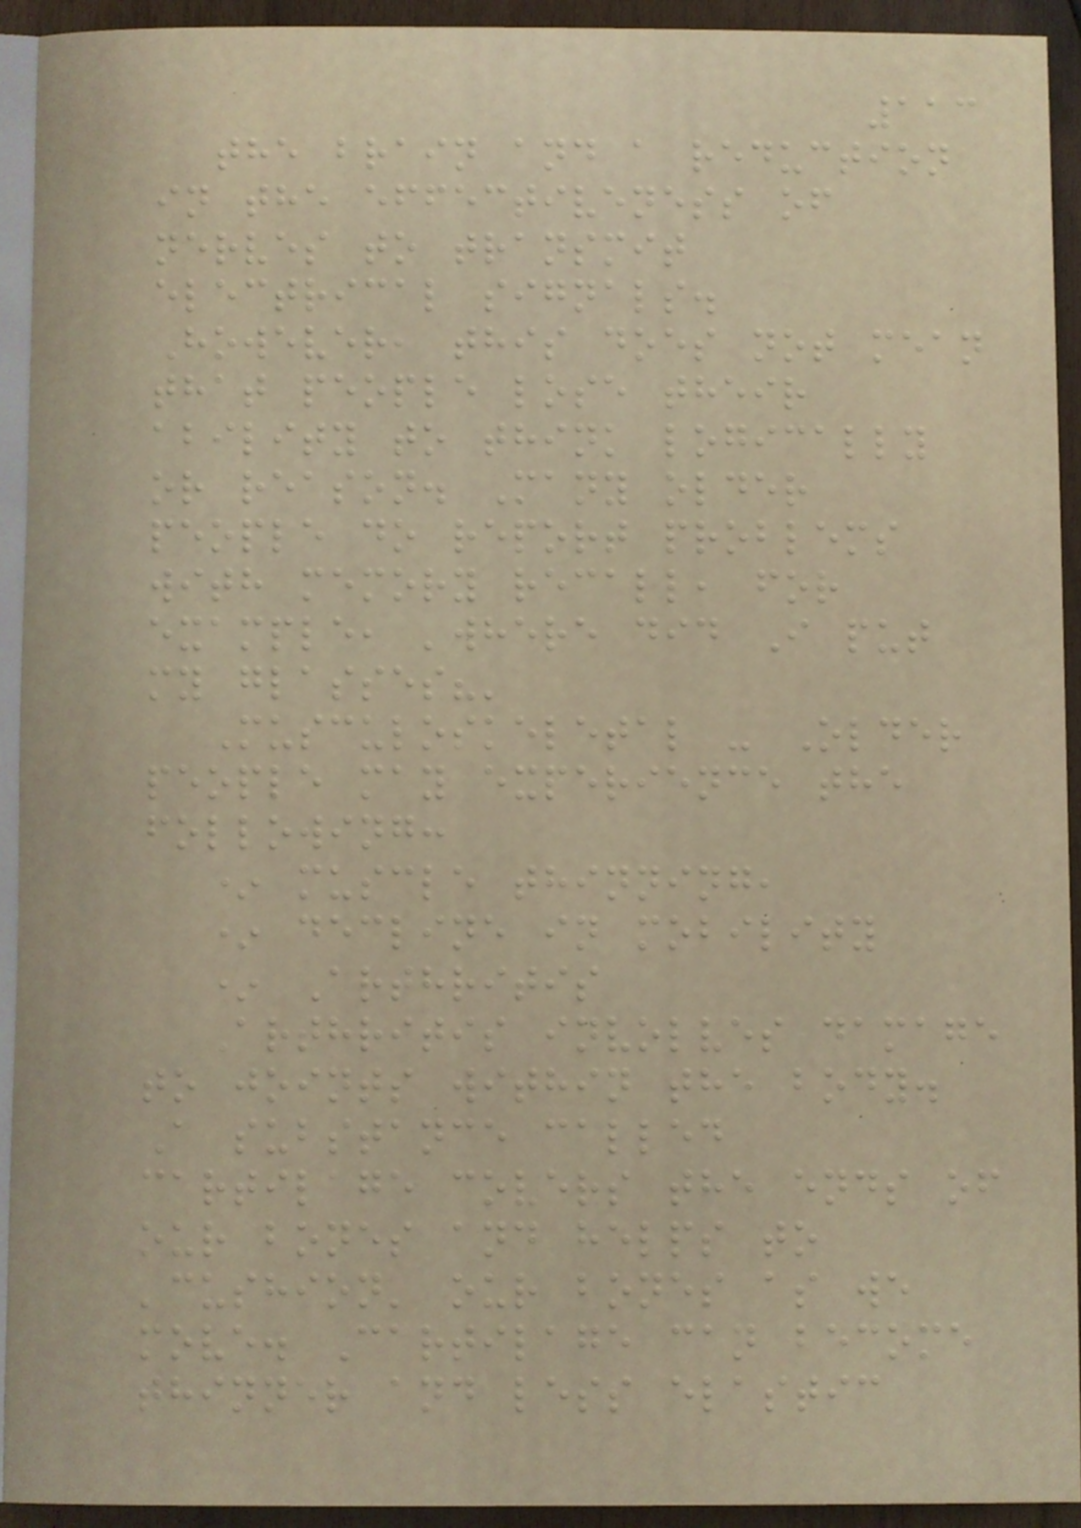113
the brain and a reduction
in the effectiveness of
nerves to transmit
electrical signals.
However, this does not mean
that people lose their
ability to think logically
or reason. Many older
people do report problems
with memory recall, for
example, 'where did I put
my glasses?'
Musculoskeletal - Older
people may experience the
following:
* muscle thinning,
* decline in mobility
* Arthritis
Arthritis involves damage
to joints within the body.
A substance called
cartilage covers the ends of
our bones and helps to
'cushion' our bones as we
move. Cartilage can become
thinner and less elastic
